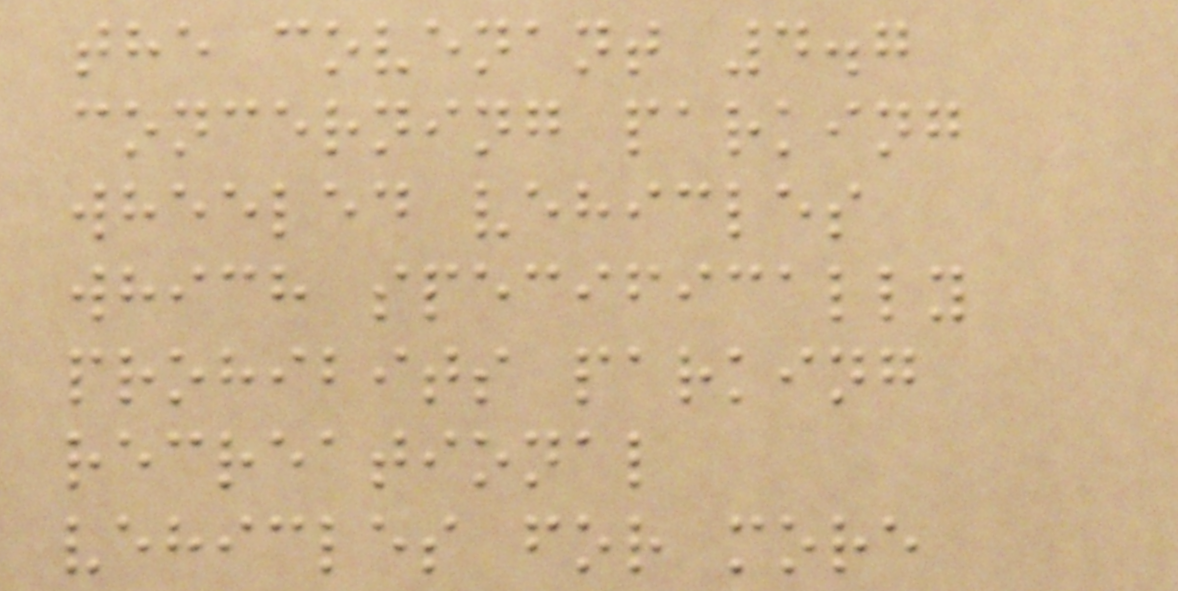the covenant 4.7
concerning parking
wheeled vehicles
which specifically
prohibits parking
recreational
vehicles for more
